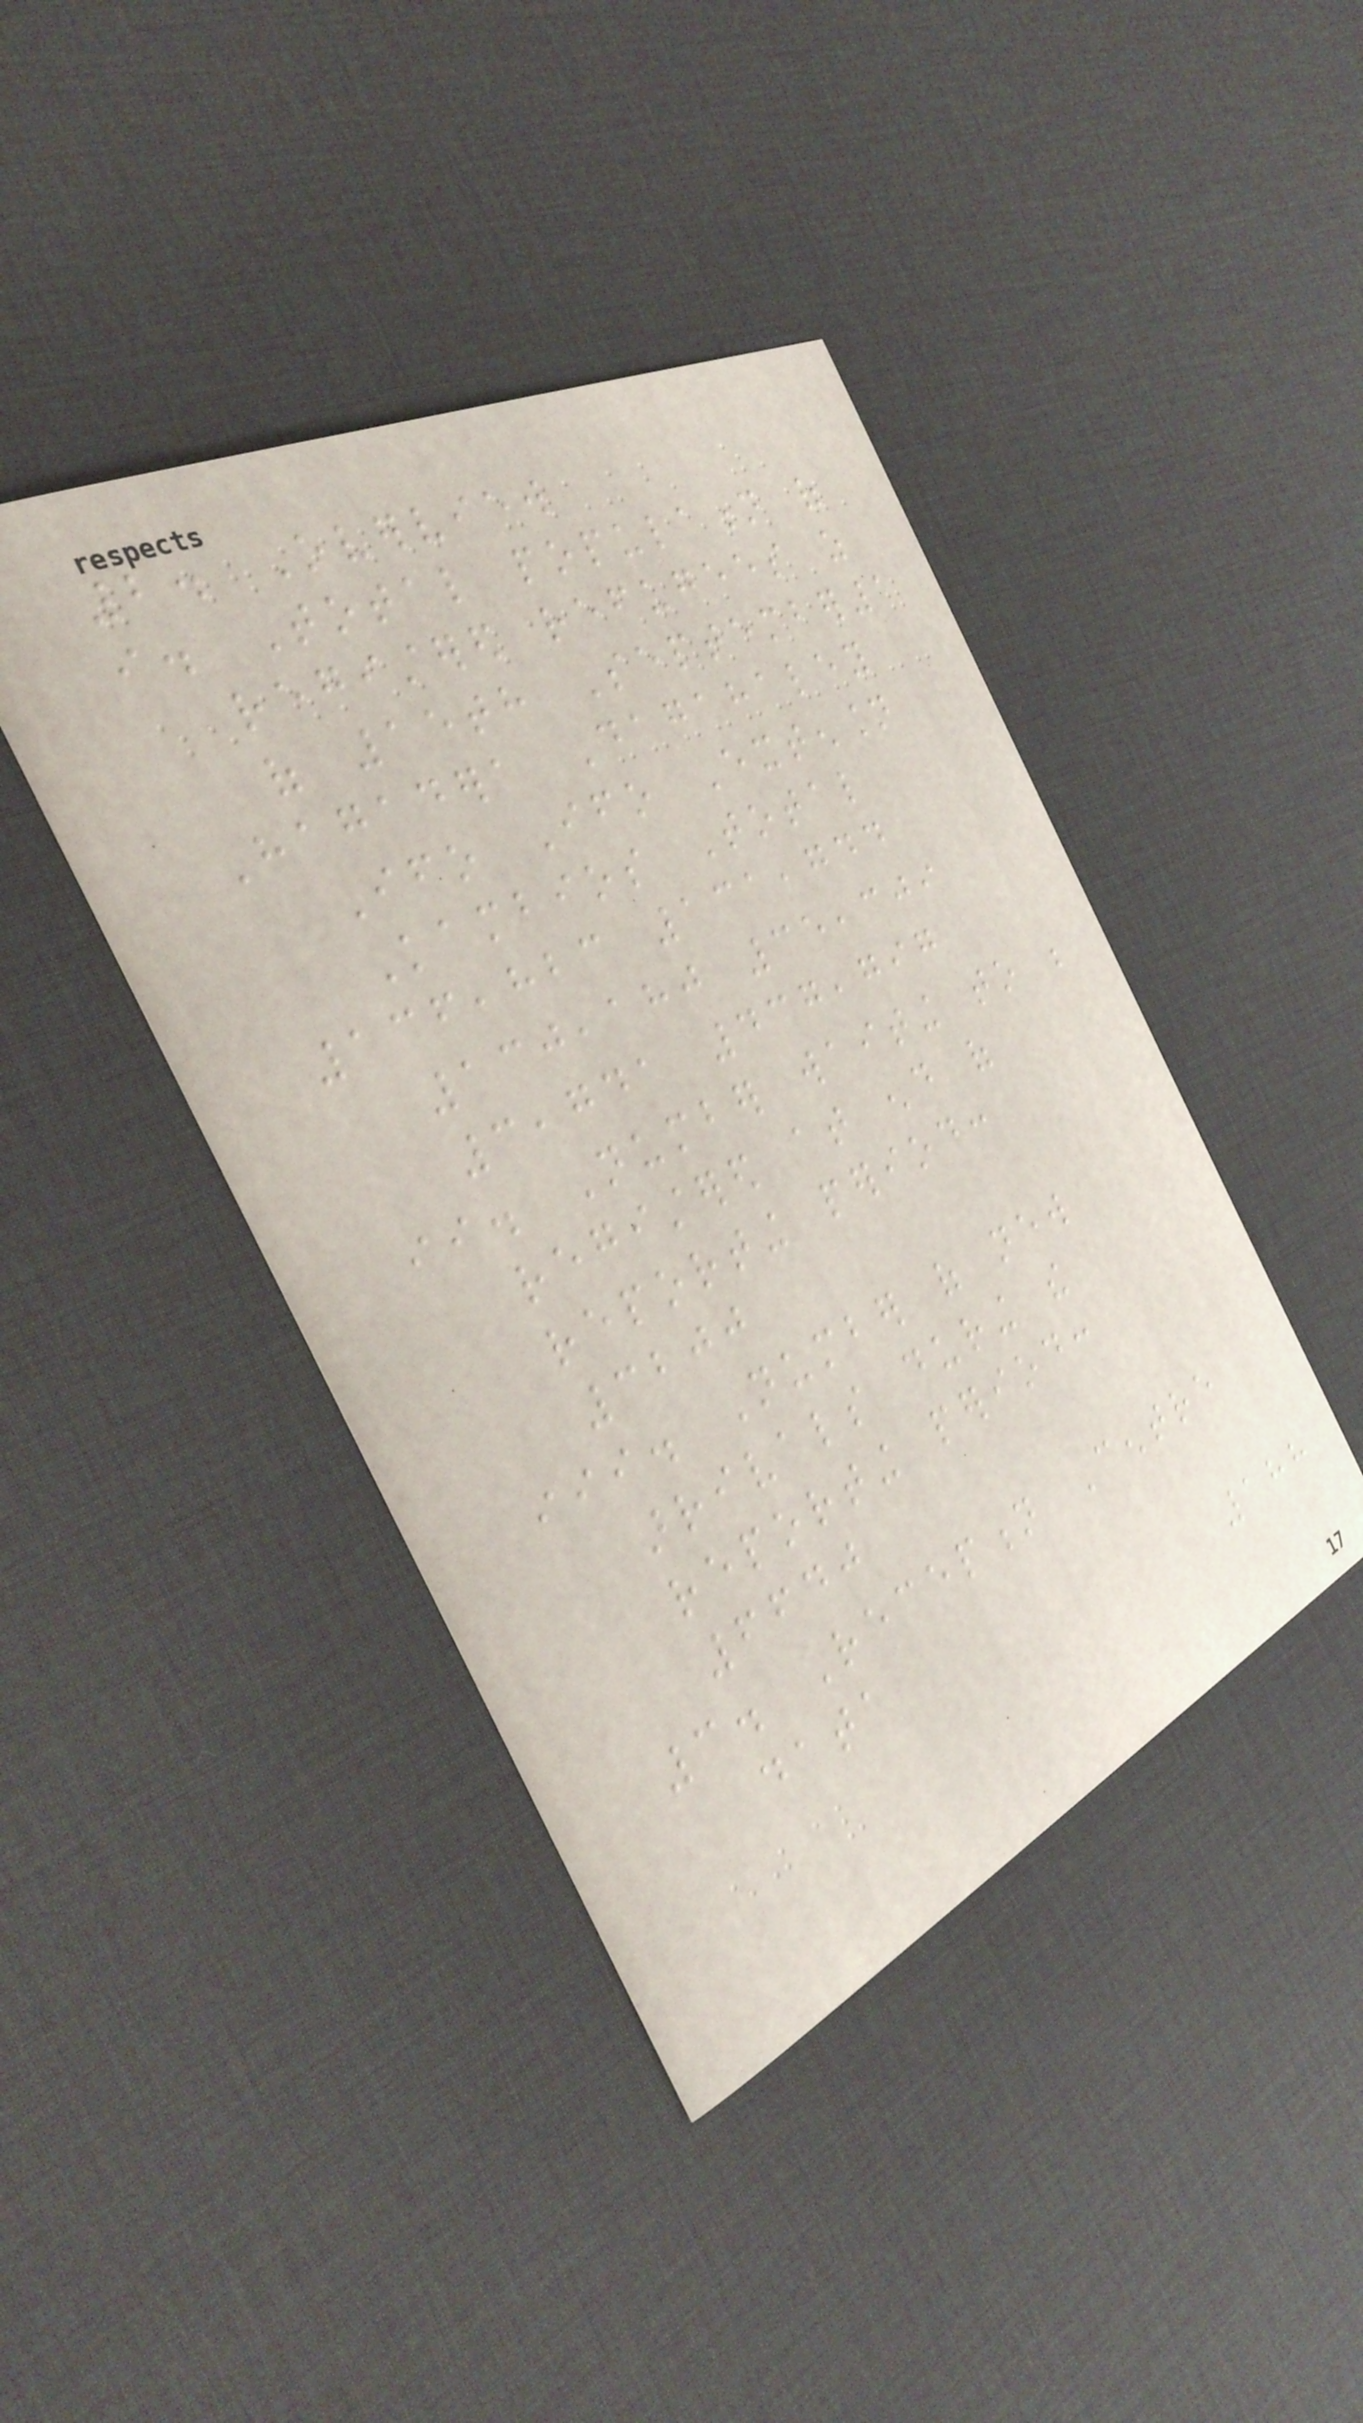2. Overview
i. Total population of
registered refugees as
of 15th September1
Hagadera Dagahaley
Ifo Ifo Extension
Kambios Total
136,823 131,744
130,180 35,309
3,741 437,797
ii. Number waiting to be
registered at end of
reporting period:
3200
iii. Number of new
arrivals during the
reporting period:
6640
3. Reception Centre
data
188
